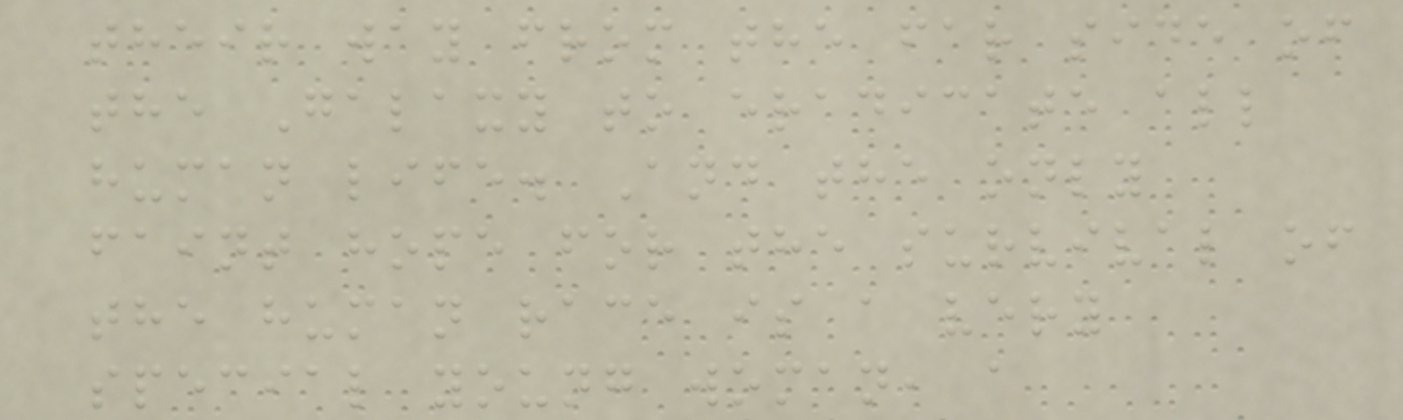their way from the far side of
the Galaxy to eradicate all
human life. And the only
faint hope for the survival of
the human race is a very
special young woman, a
